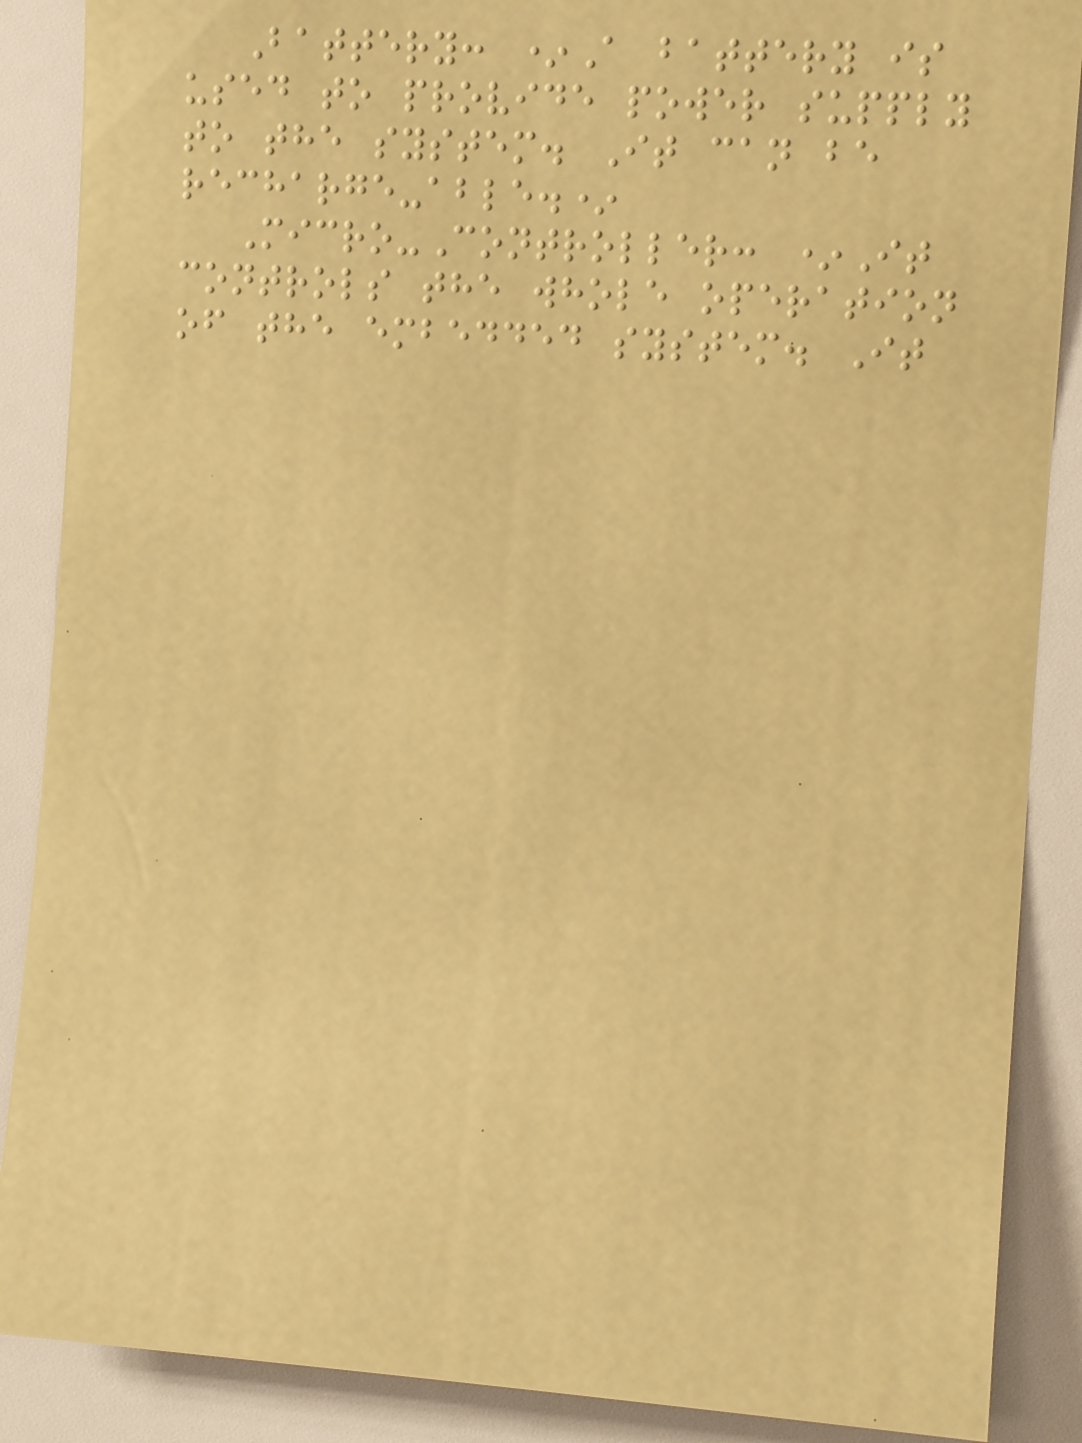Battery: *A battery is
used to provide power supply
to the system. It can be
recharge-able.*
Micro-Controller: *It
controls the whole operation
of the embedded system. It
